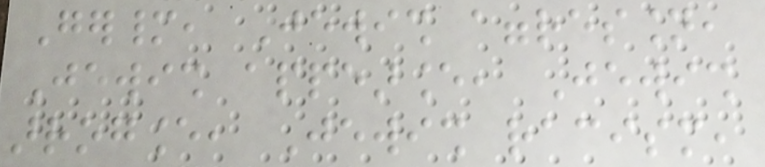Germany, Jewish aggression,
Jewish appearance, Jewish
arrogance, Jewish racism,
